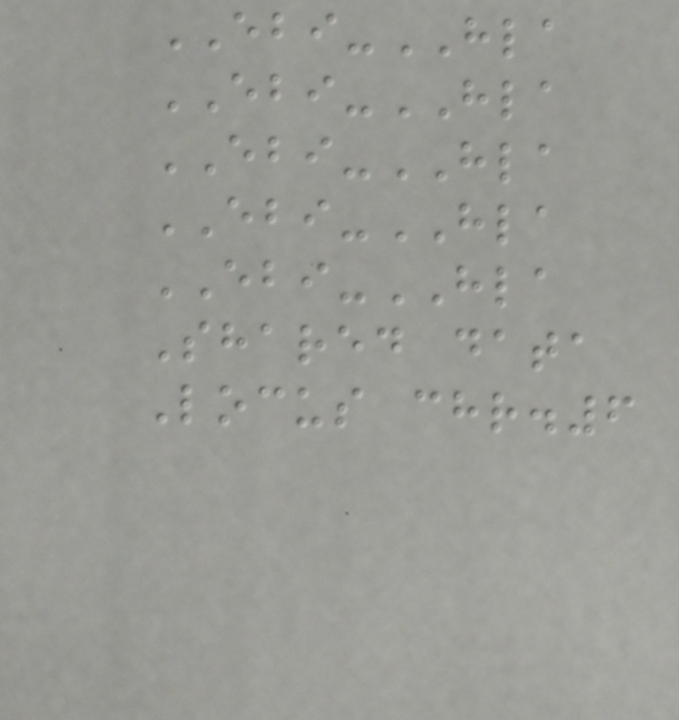EBI-HLA
EBI-HLA
EBI-HLA
EBI-HLA
EBI-HLA
Shared data
Locus chr.6
